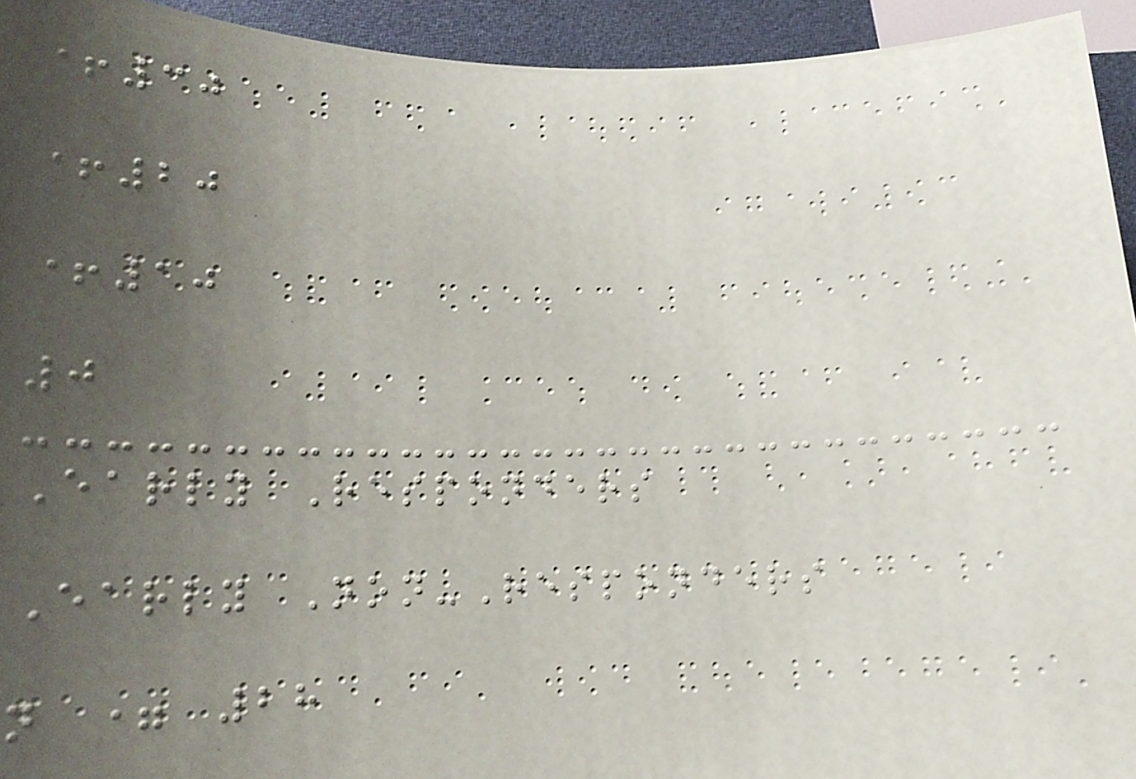+30
+20
+10
0
Early Responders
Early Non-Responders
n = 28
